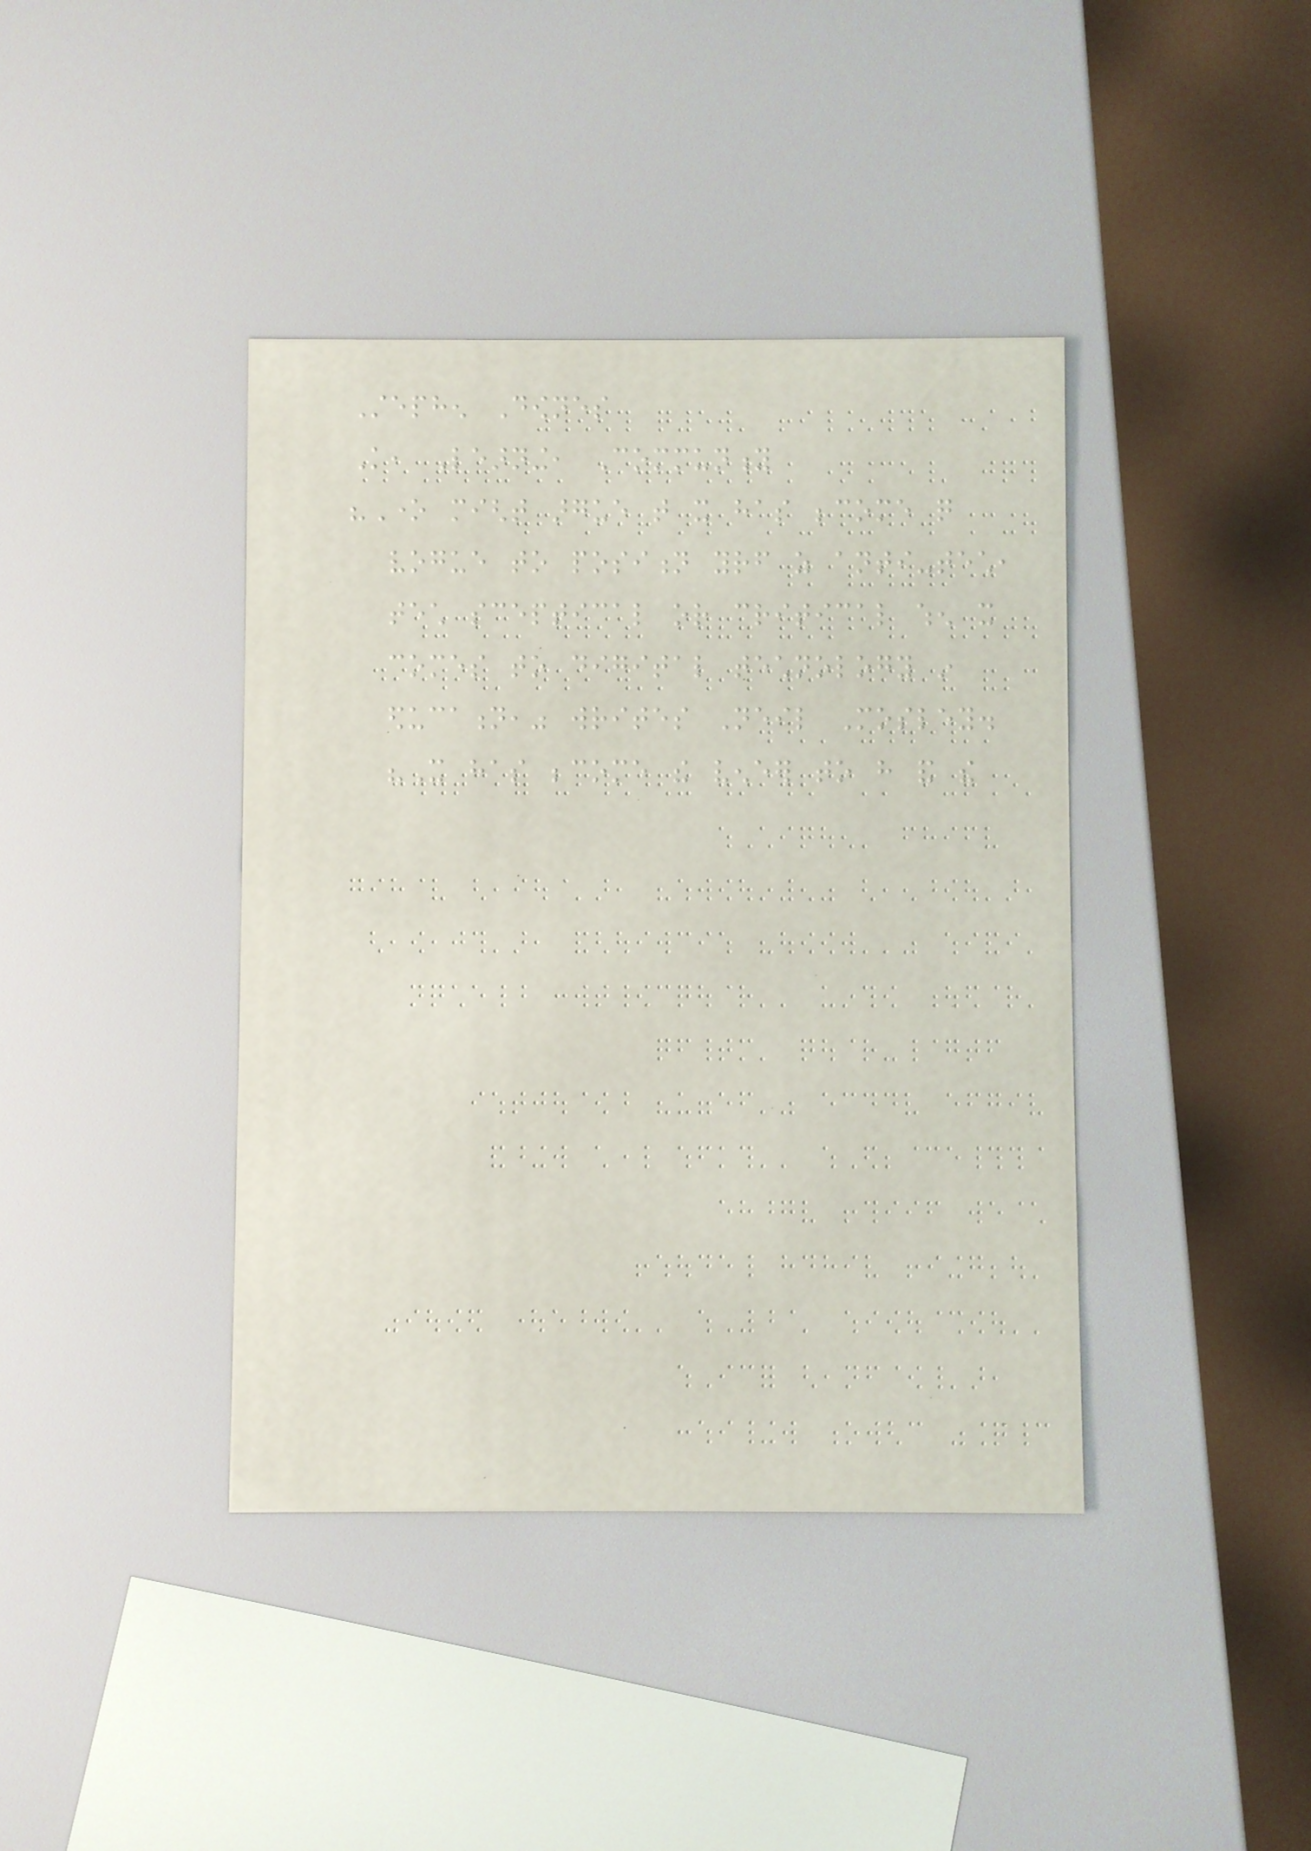Stephen Downes
Knowledge, Learning, Community
"One might argue that it has become quite
vogue to position yourself as anti-tech,
tech sceptical or critical when it
comes to digital technology in
education," writes Neil Mosley.
"It has become the veneer to have and the
